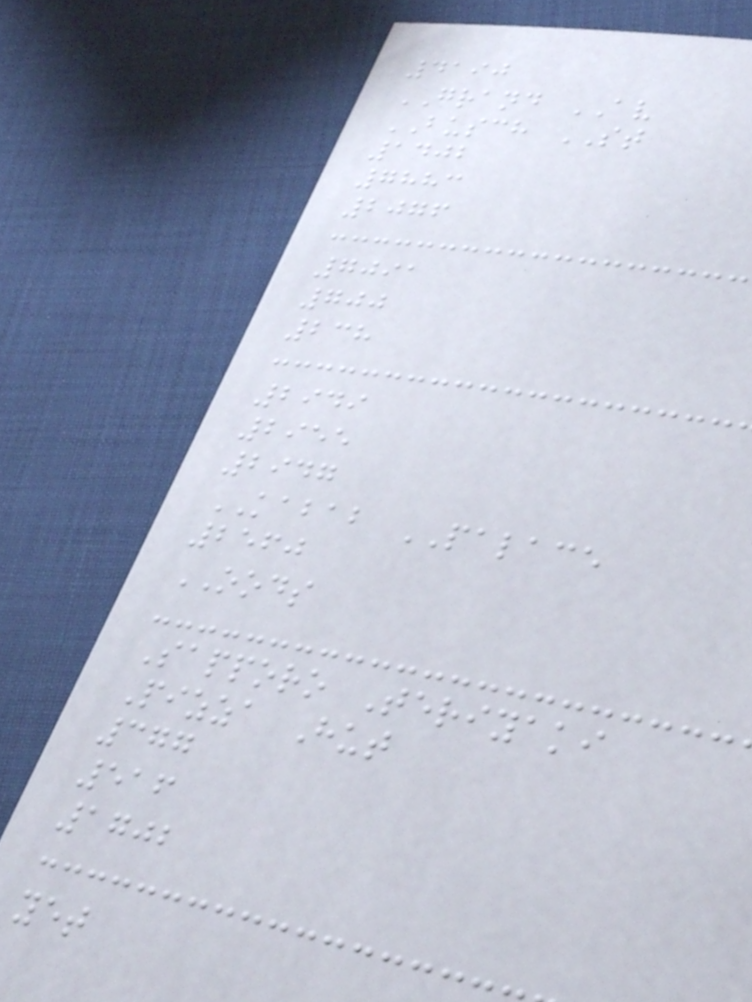4190
GRAND AV
BUSCH ST
1402
7883
2076
7091
700
238
2949
2955
2947
KABAB PALACE
2560
OODS
Sapporo Teriyaki
Pizza Hut
377
516
1702
yet
